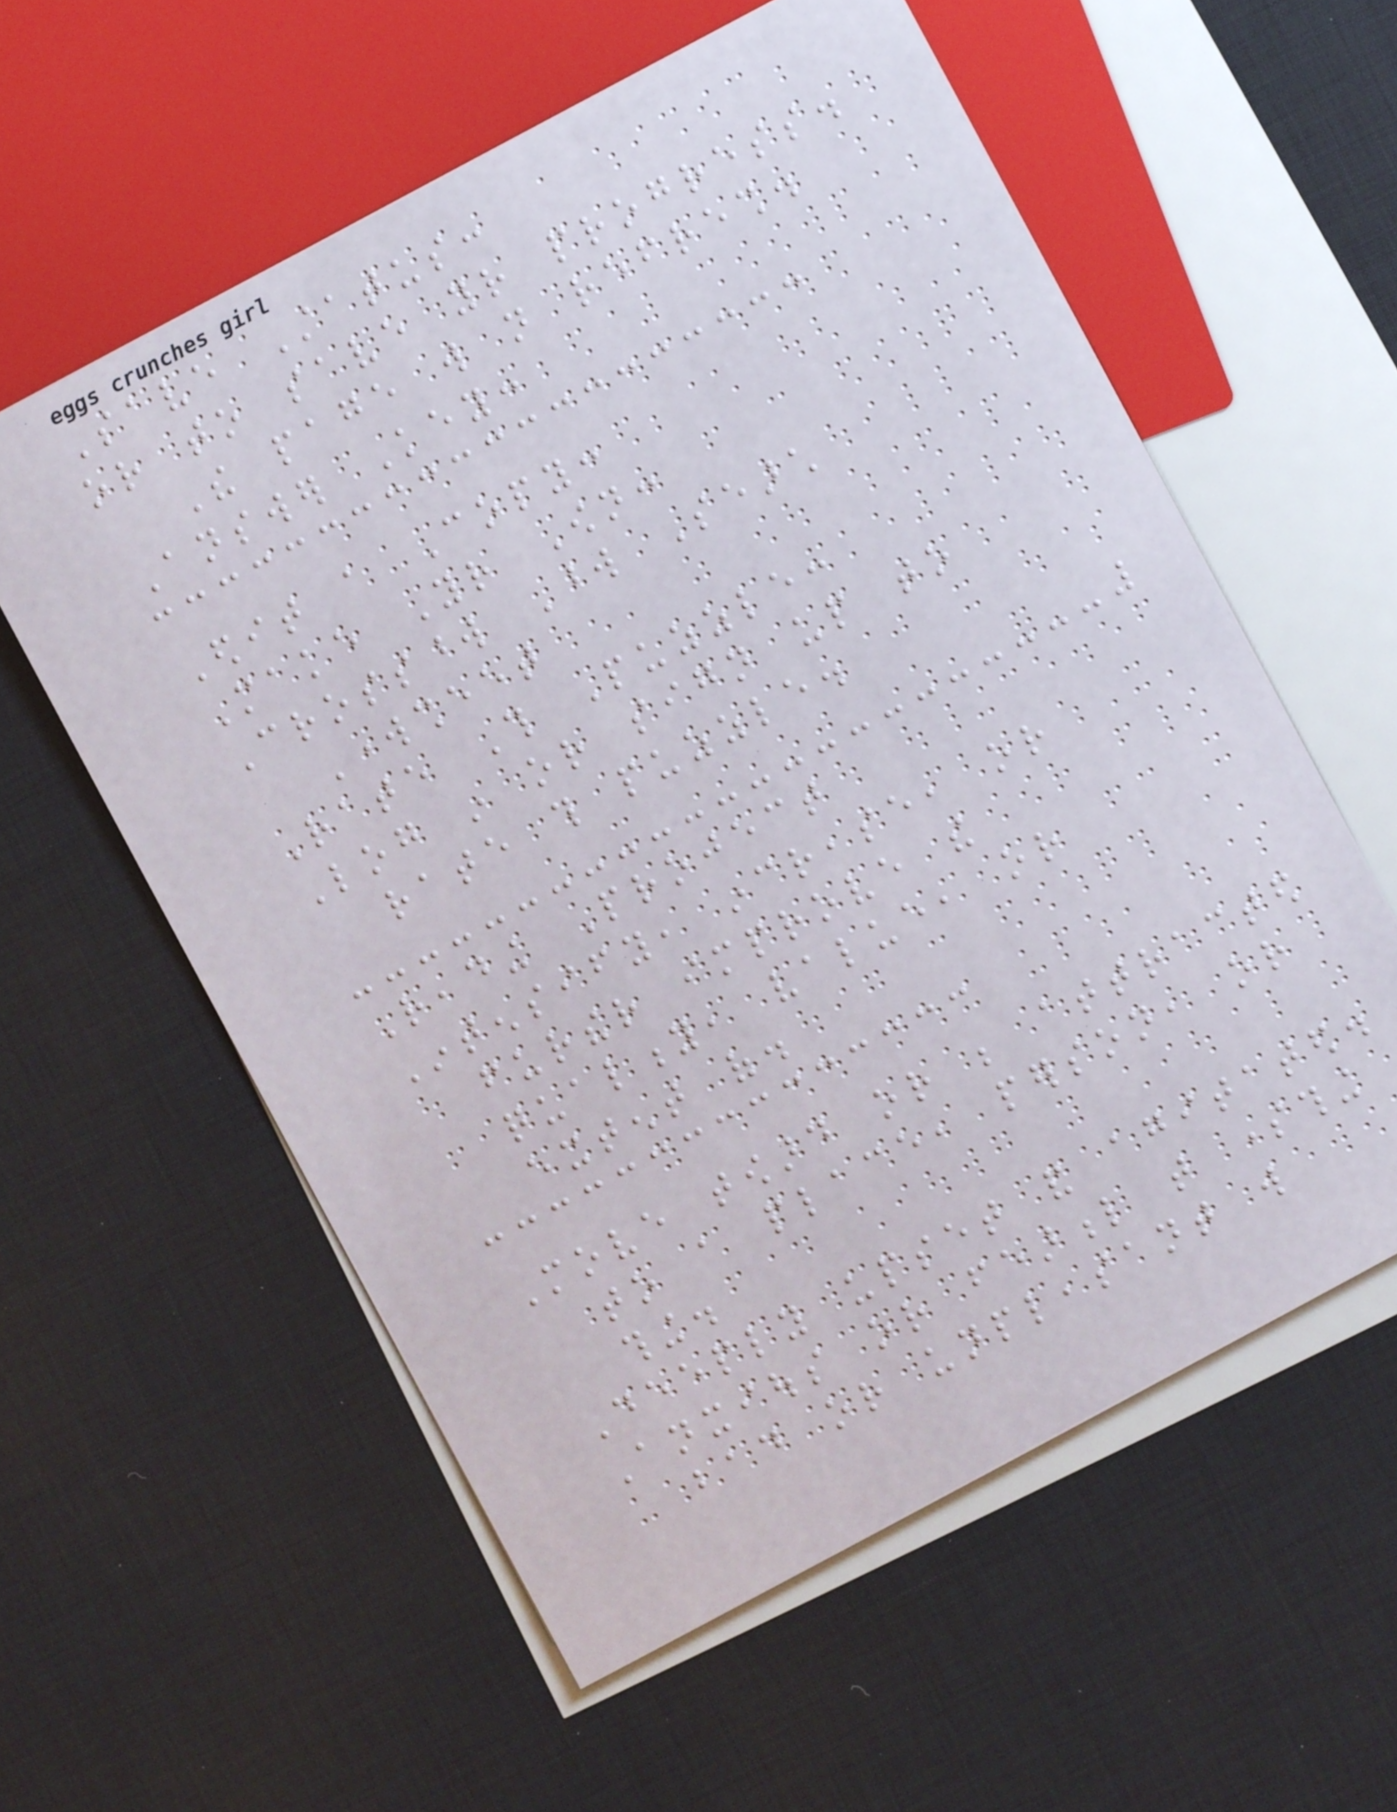Save Status:
or to save your progress.
The page will not refresh.
Answer Key:
Edit a Copy:
Make Your Own:
Crossword Word Search
Worksheet
Rate This Puzzle:
Log in or sign up to
rate this puzzle.
Reading Project
Intensify, increase, or
further improve the
quality, value, or
extent of.
Move toward or be attracted
to a place, person, or
thing.
Deeply upset and agitated.
Anxious or fearful that something
bad or unpleasant will
